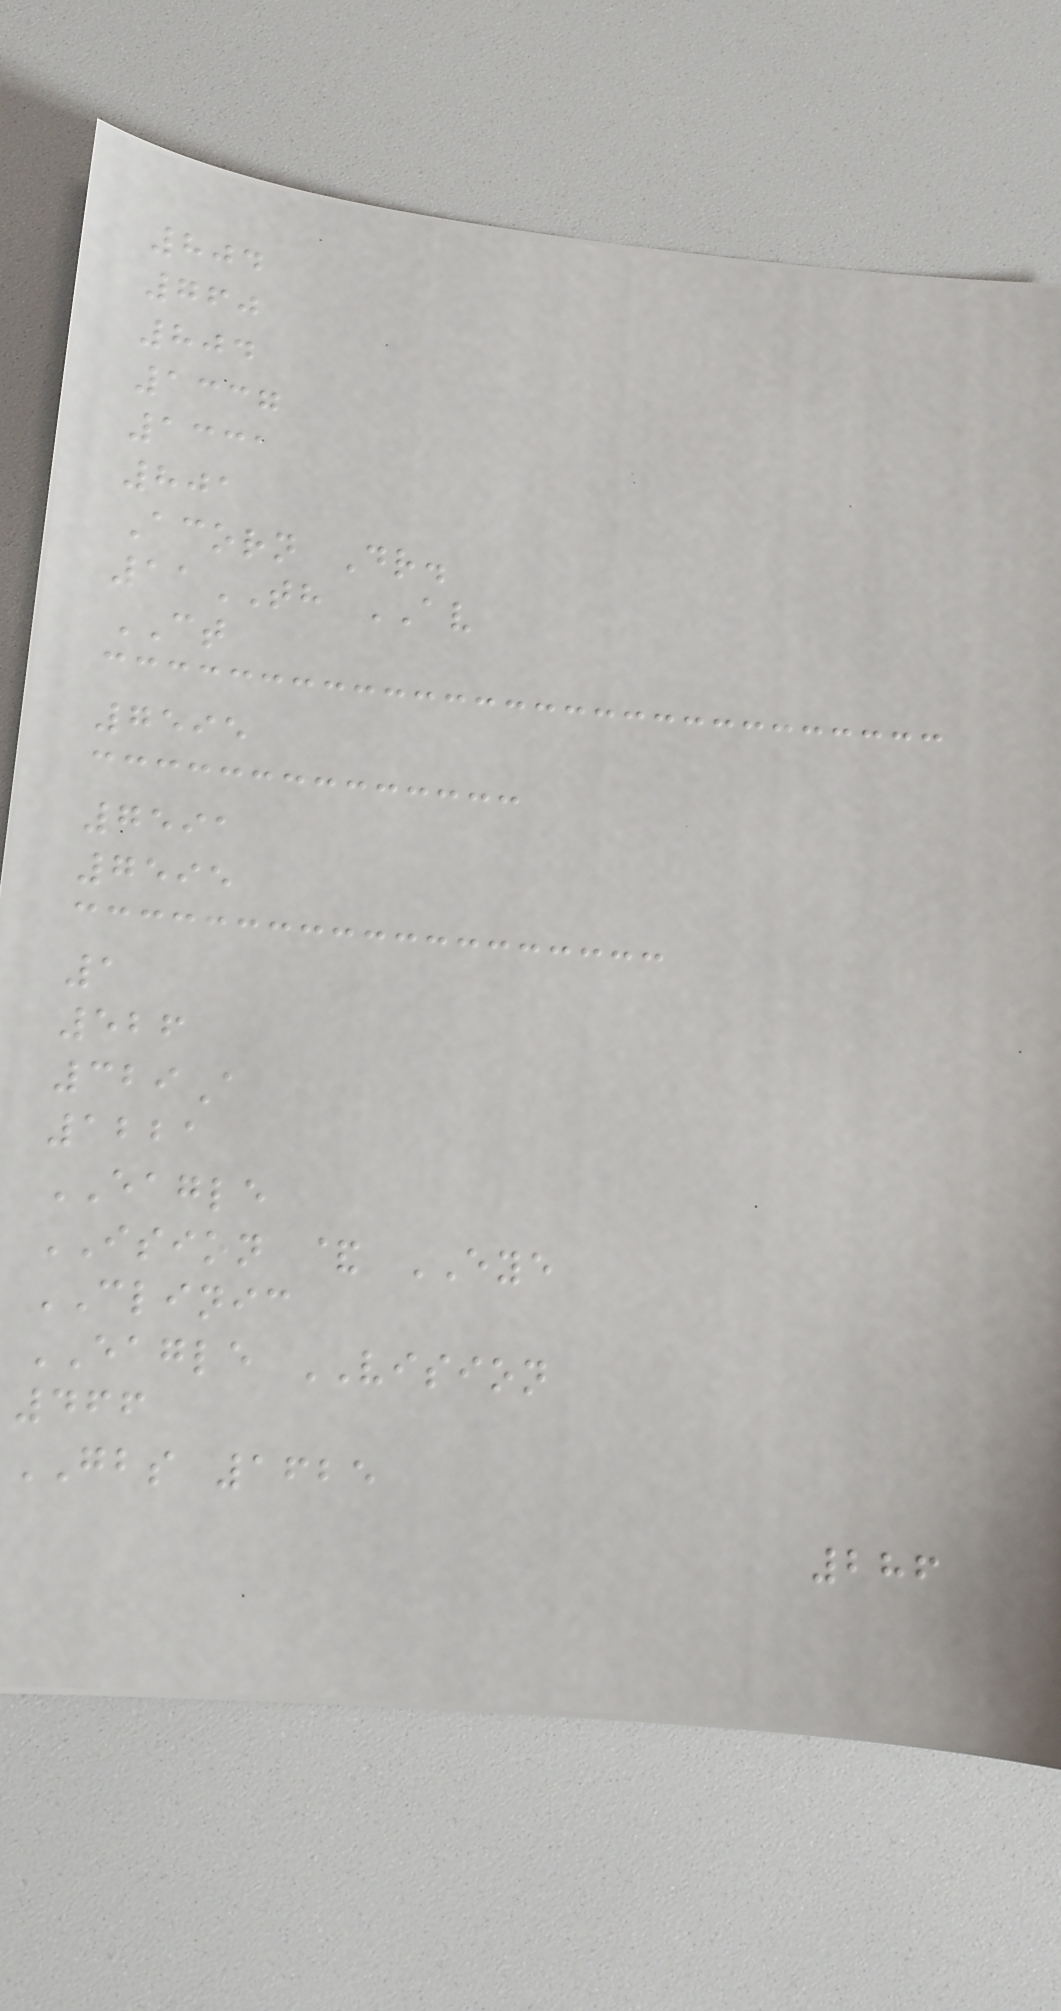804
760
804
1337
1331
801
Acorn Dr.
11TH AV
CT
7595
7591
7595
1
526
329A
1221
EAGLE
ISION & EYE
CLINIC
EAGLE VISION
466
GBS 1625
286
